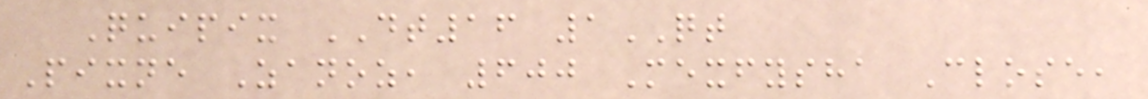Quipix DT16 1QT
Pixne Zanoz, 600 Mexfysha Close,
